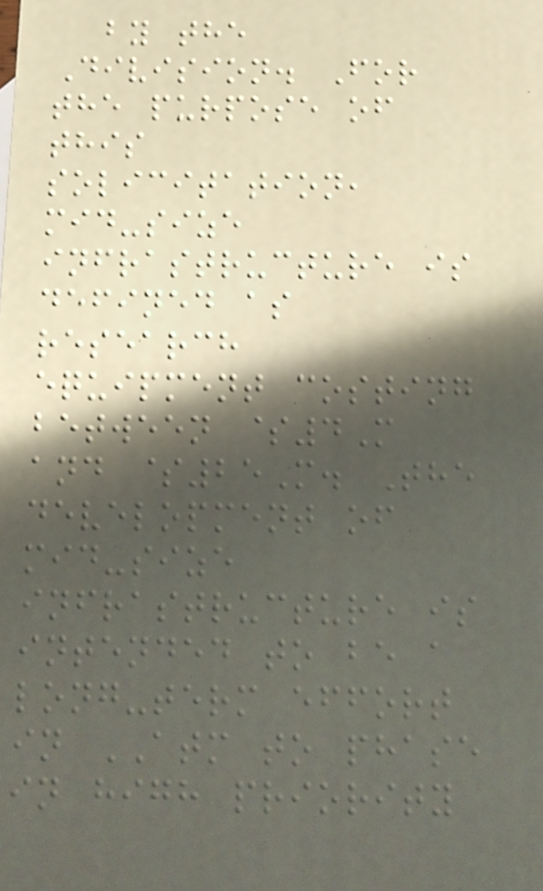by the
Division. For
the purpose of
this
solicitation,
mid-size
infrastructure is
defined as
research
equipment costing
between $4M
and $25M. The
development of
mid-size
infrastructure is
intended to be a
long-term effort
in ATM to phase
in high priority
